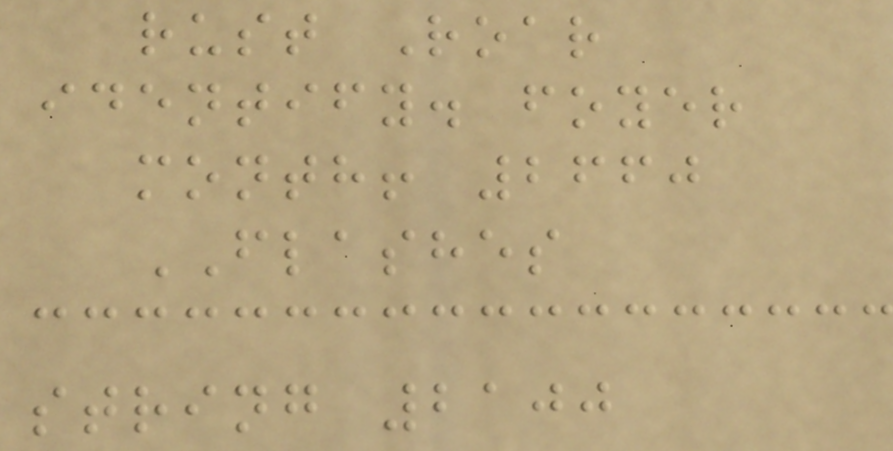rust Roar
identify. foyer
month! 2660
FLASHES
string 2100
